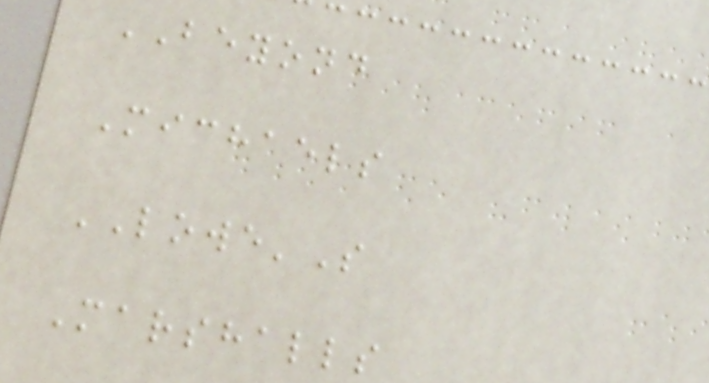BEYOND
Michaels
LOWE'S
Marshalls
